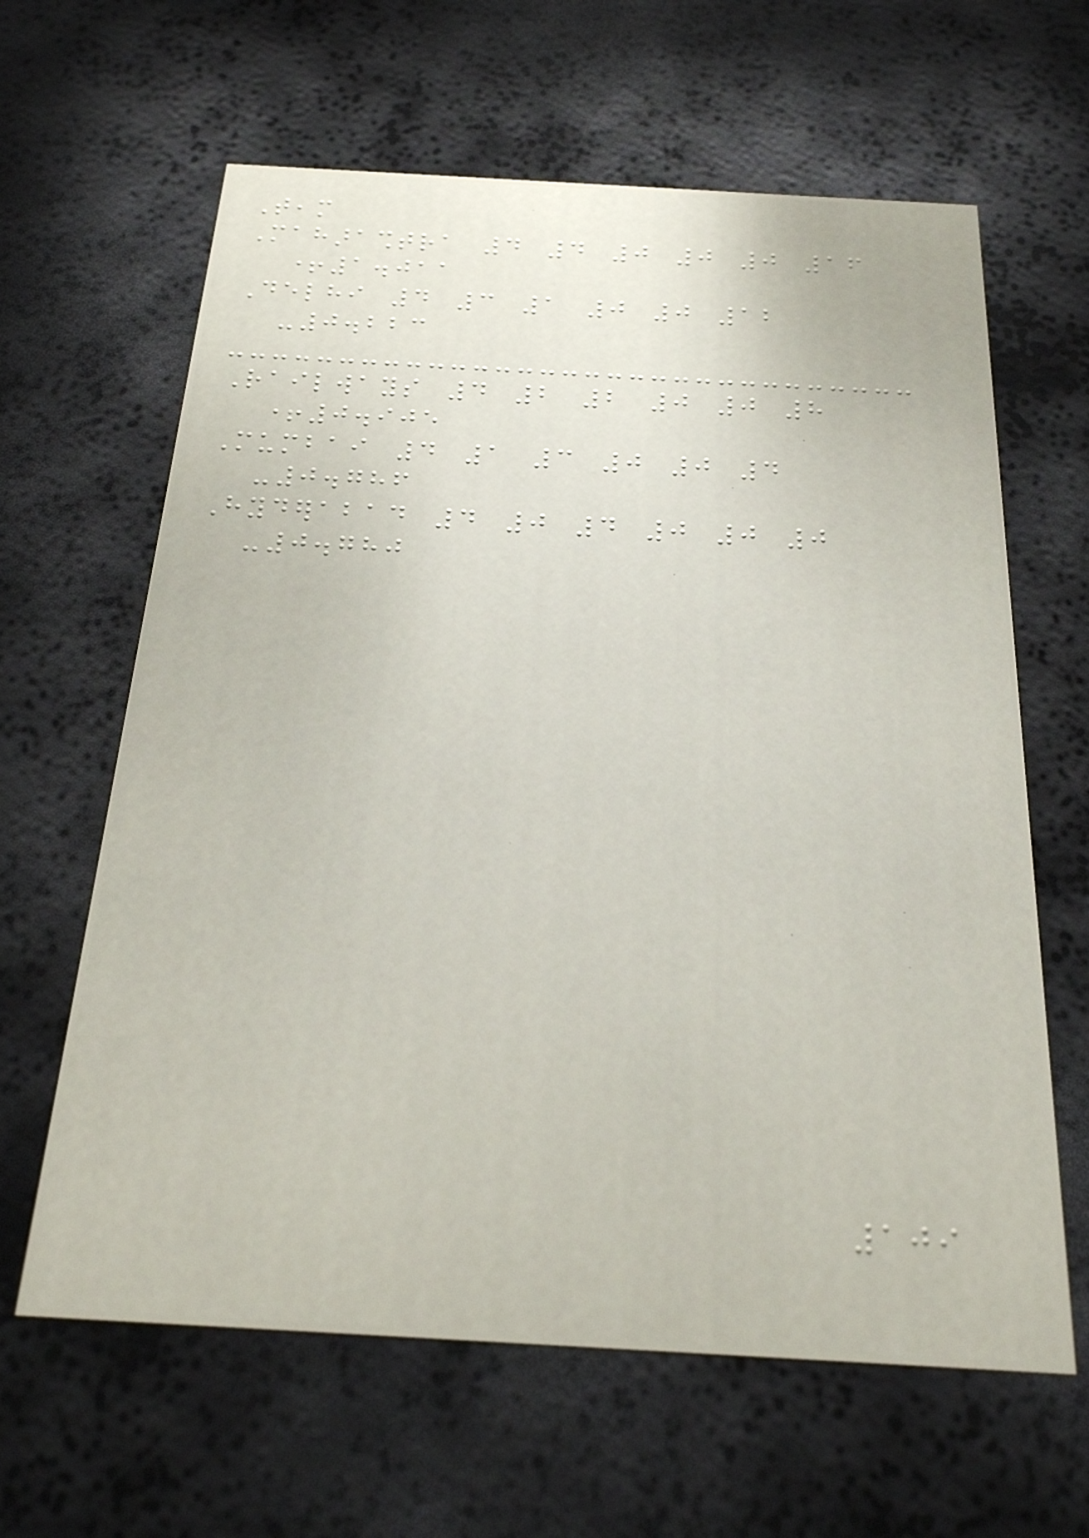Team
Maharashtra 4 4 0 0 0 16
+1.011
Delhi 4 3 1 0 0 12
-0.223
Railways 4 2 2 0 0 8
+0.905
Mumbai 4 1 3 0 0 4
-0.786
Hyderabad 4 0 4 0 0 0
-0.780
109
